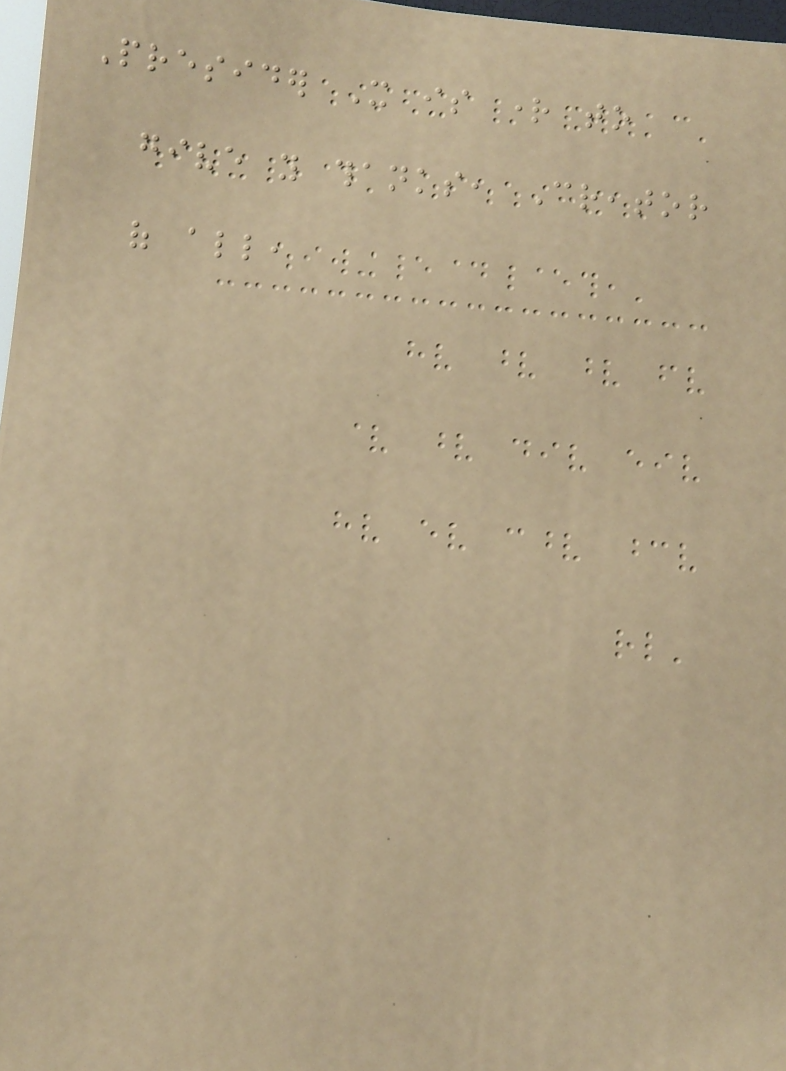Presider It is right to
give you thanks, Creator
of all,
